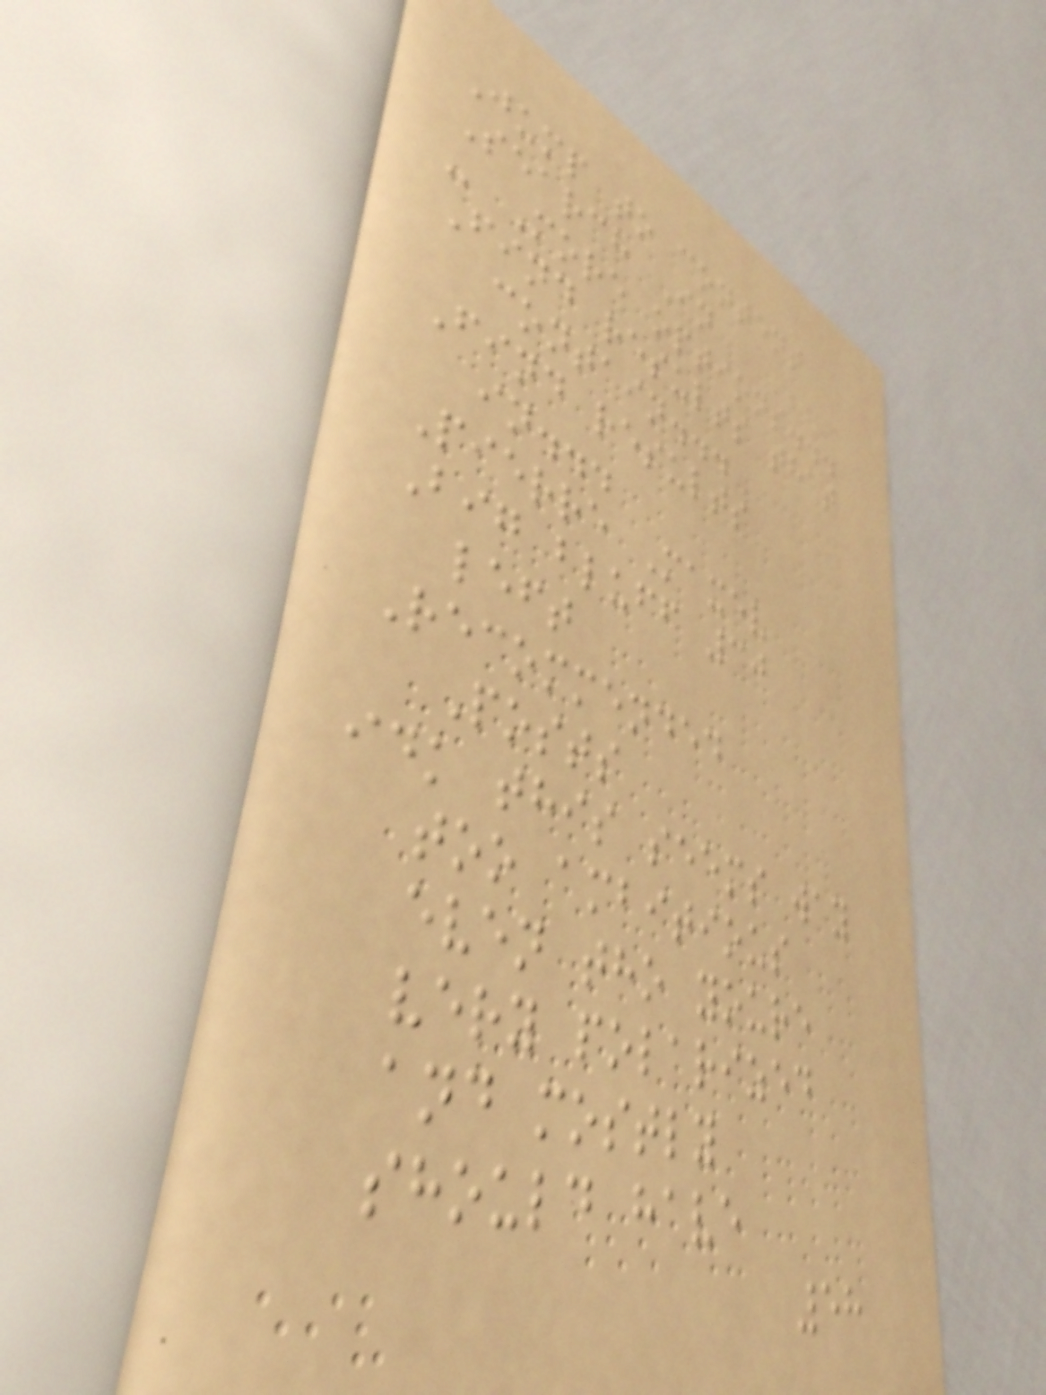Jump to content
Search In
- More options...
Find results that
contain...
Find results
in...
Pierre Maxev
Big bluff 30
left
Recommended
Posts
idk this seems way
too ambitious
even tho youre
very polarized
and mostly
should have
58
